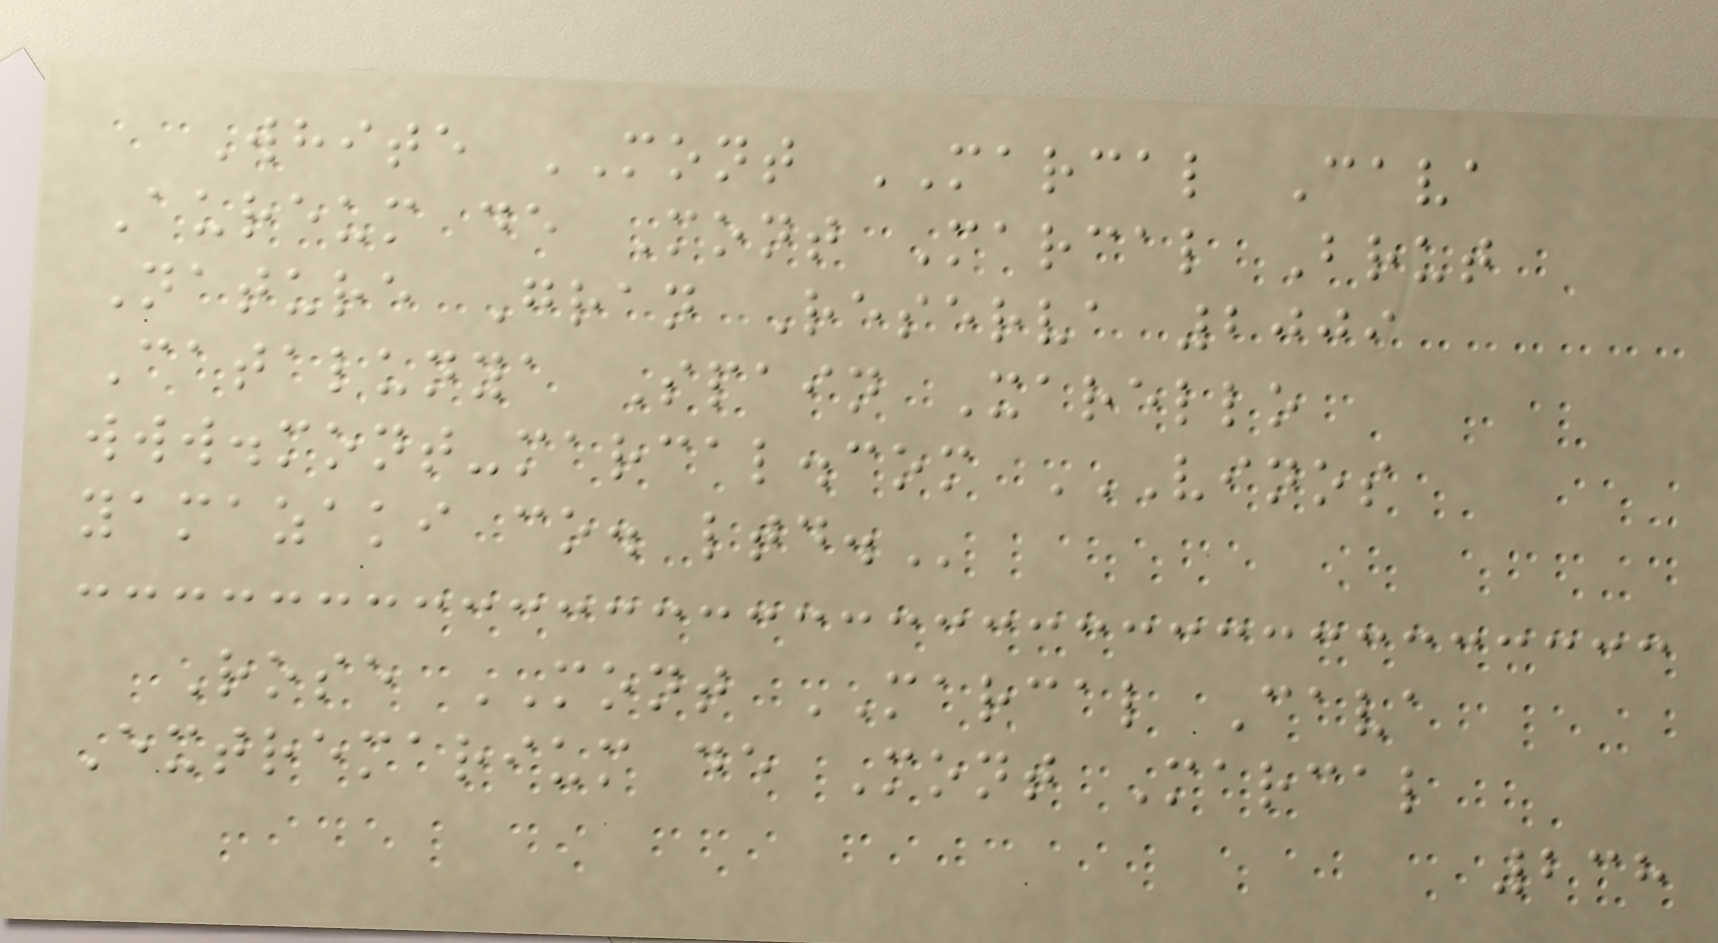White MONT MARCAL Cava
Aureum de Mont Marcal Brut
Nature Gran Reserva 2009
Catalunya Spain Xarello
www.mont-marcal.com VINOS
YAMAZAKI CO. LTD.
Rose MONT MARCAL Cava
Extremarium de Mont Marcal
238
